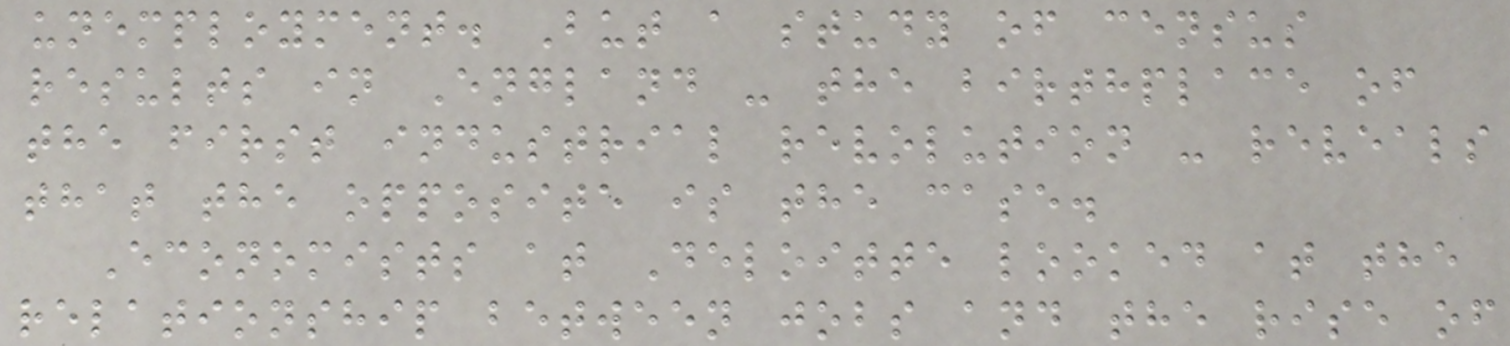unemployment. But a study of census
results in England - the birthplace of
the first industrial revolution - reveals
that the opposite is the case.
Economists at Deloitte looked at the
relationship between jobs and the rise of
